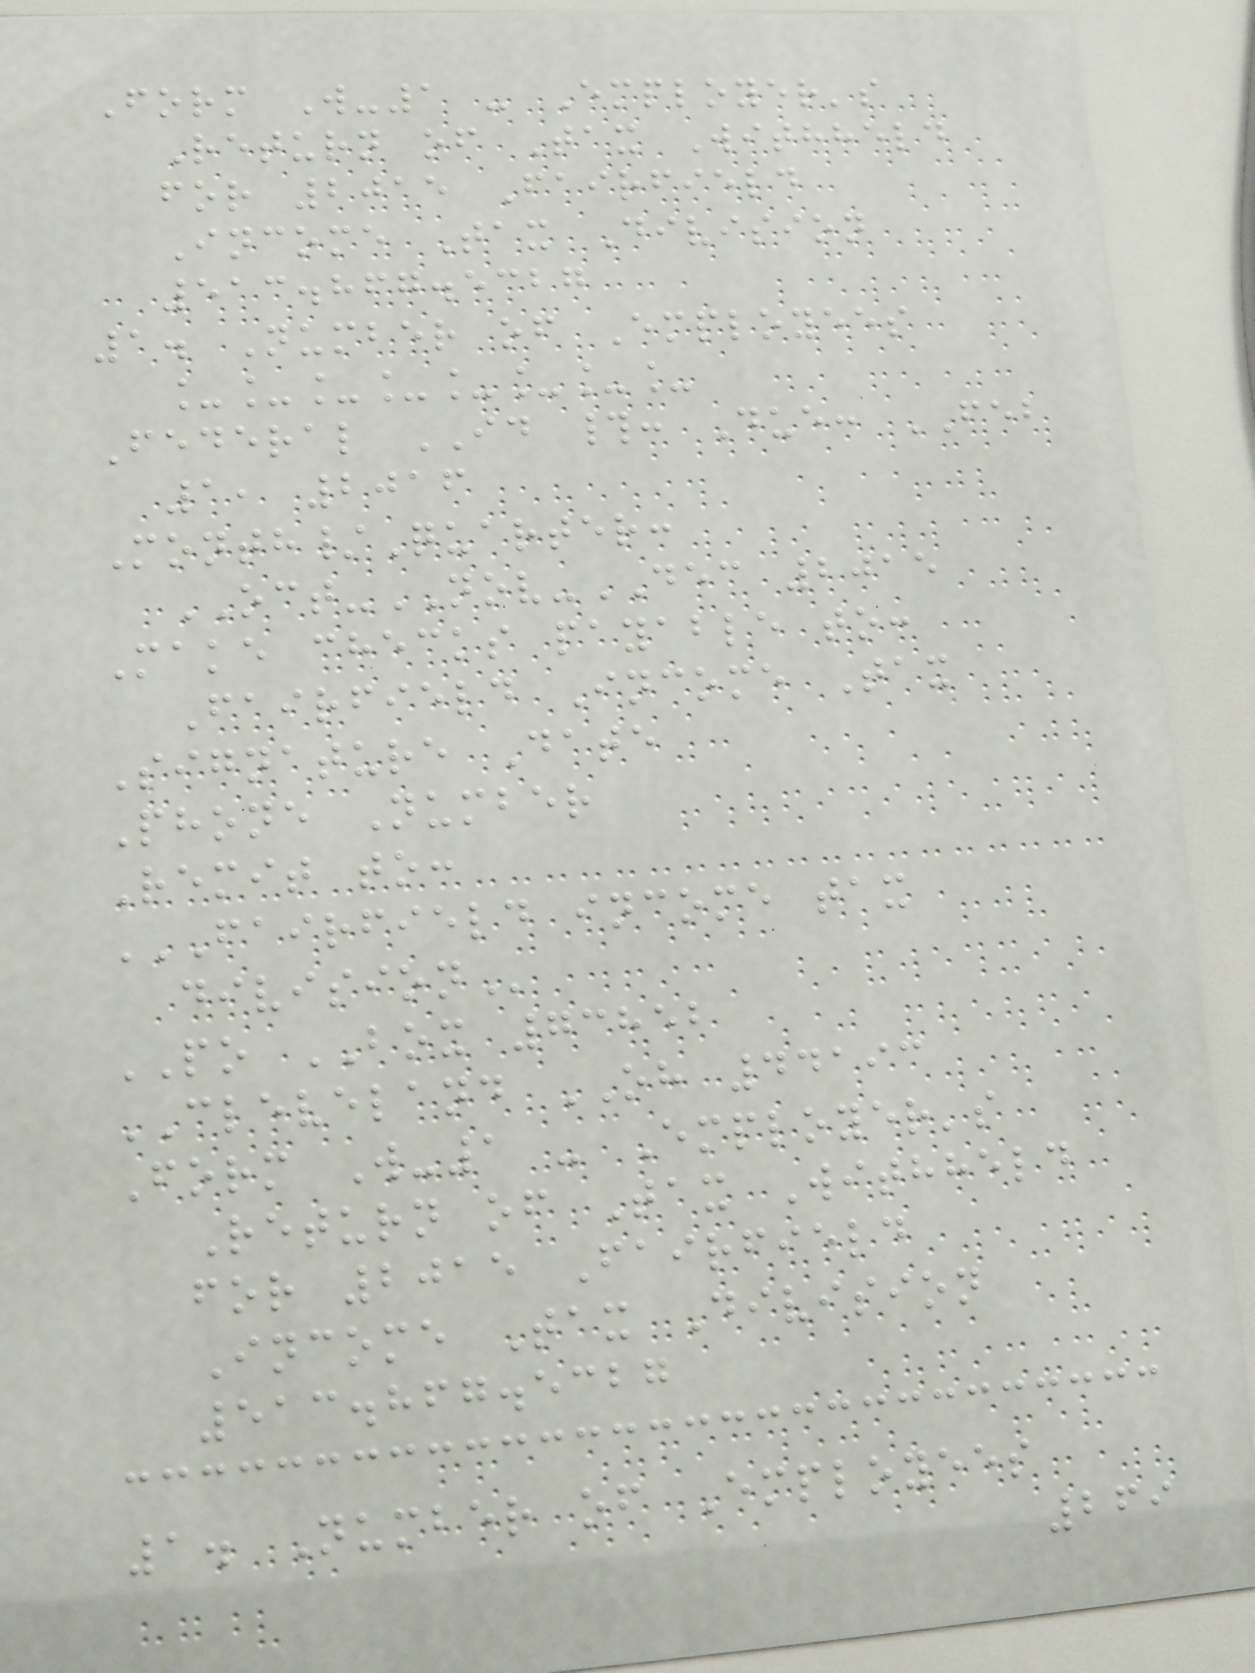Form W-1 - Employer's
Return of Tax Withheld
for 2015 Fairfield
Income Tax Division
513.867.5327
1. Number of Employees
________
Federal ID #: Due: FEB
1, 2016
Month/Quarter:
OCT-NOV-DEC 2015
Make checks payable to:
Fairfield Income Tax
Signature Date
Phone Number
Remit to:
FAIRFIELD INCOME TAX
DIVISION
PO BOX 73852
CLEVELAND OH 44193
Form W-1 - Employer's
Return of Tax Withheld
for 2015 Fairfield
Income Tax Division
513.867.5327
1. Number of Employees
269
